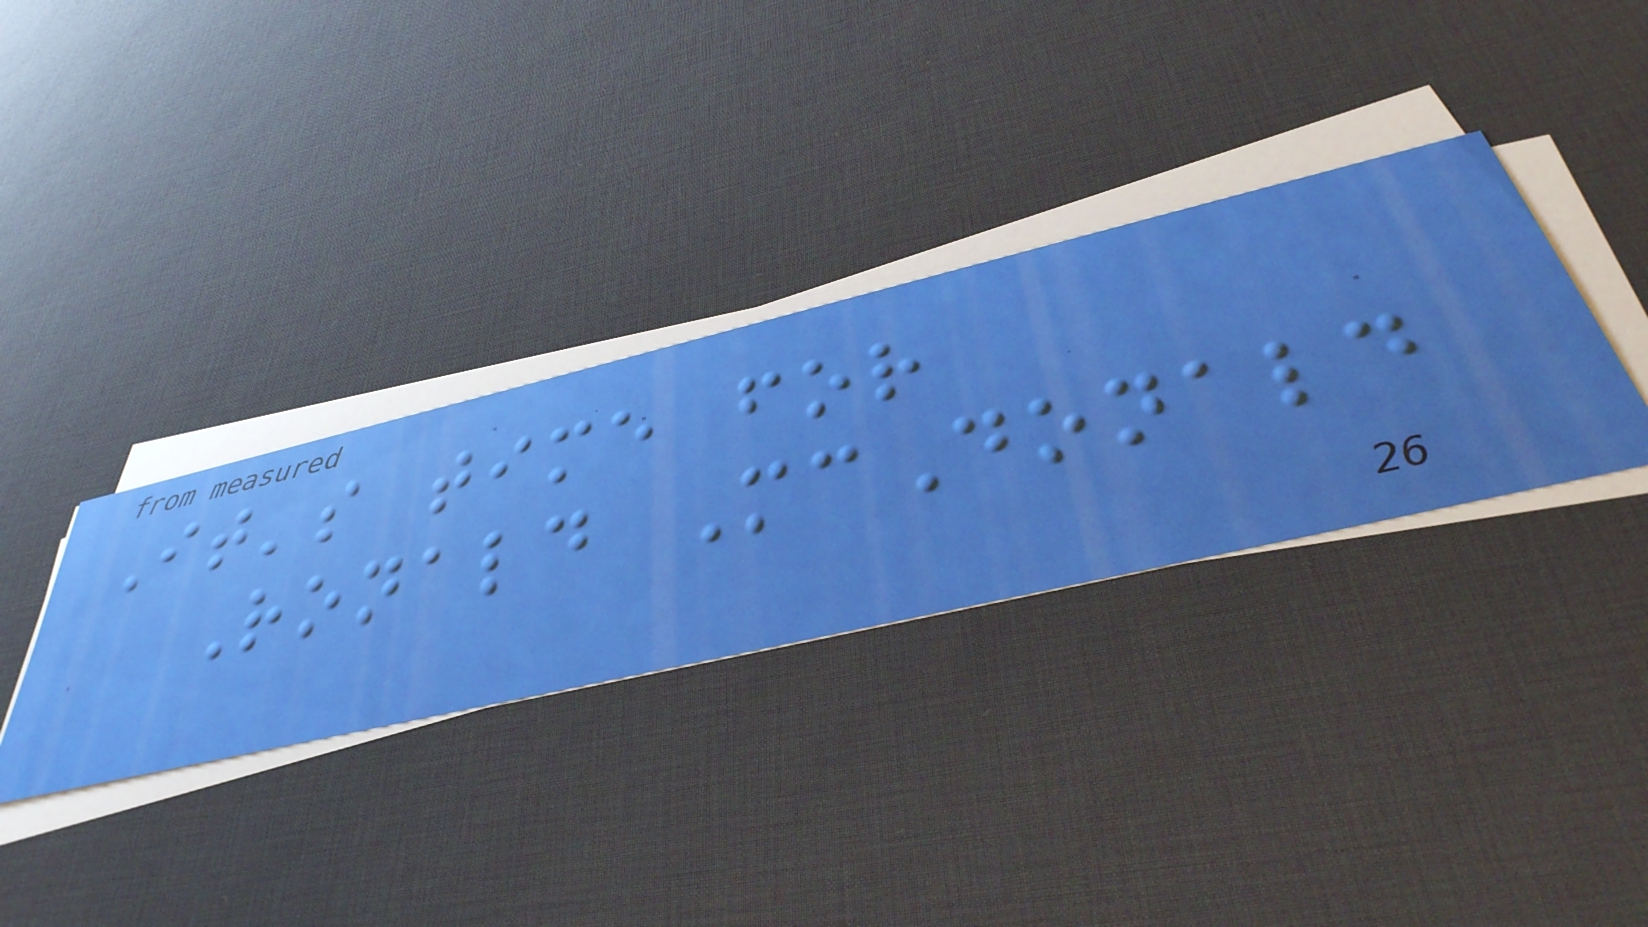It's time for
Ronald McDonald
